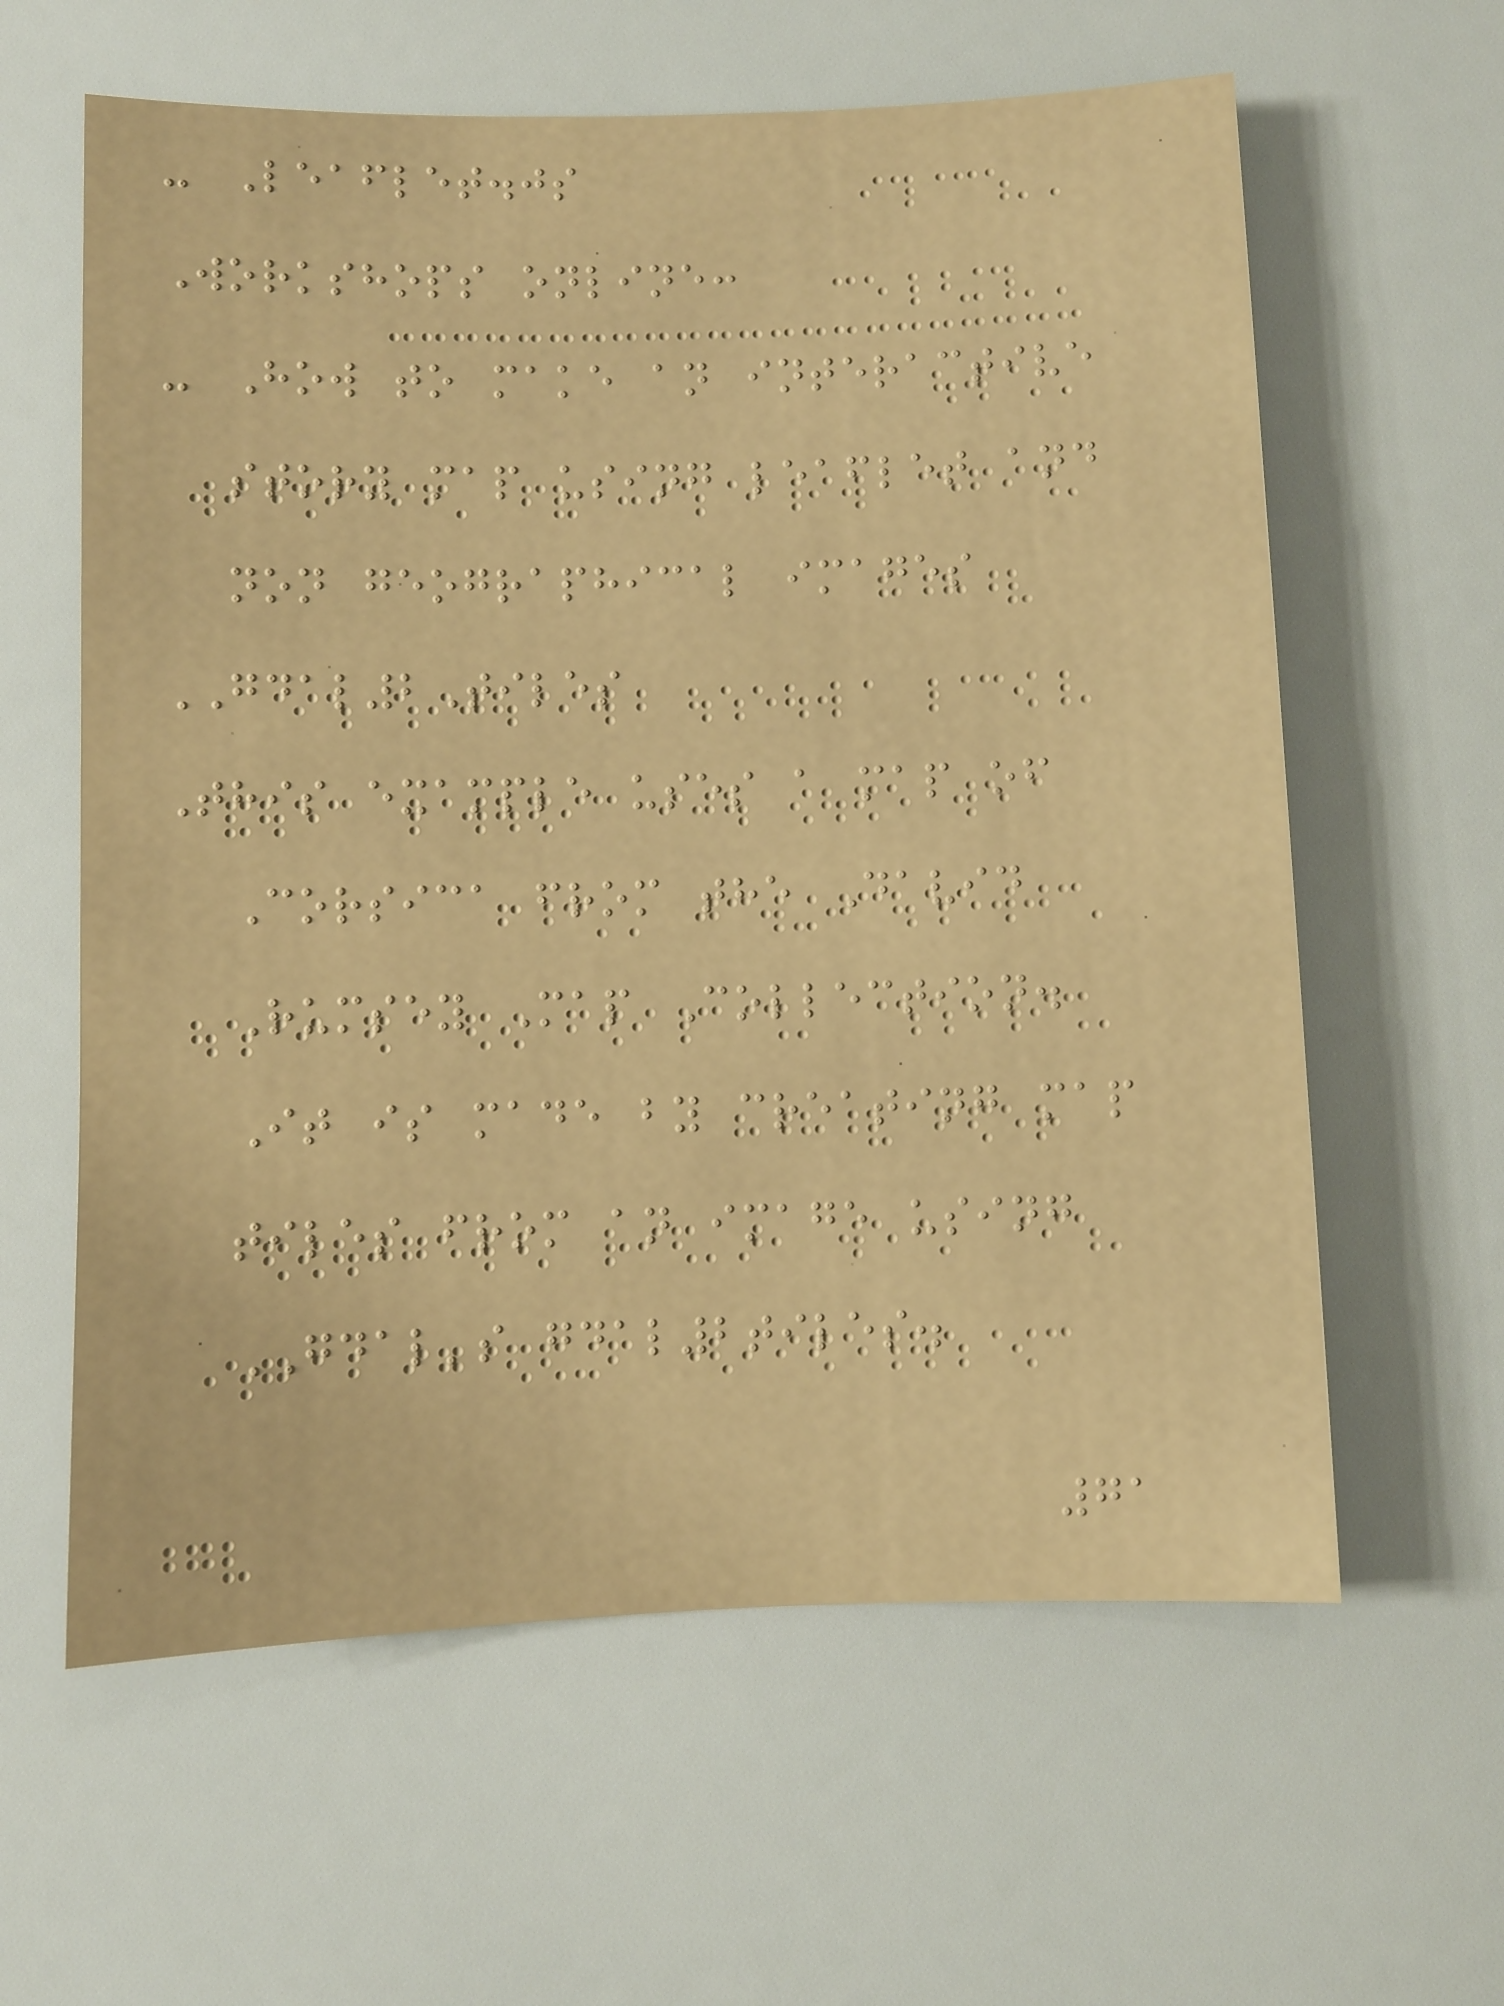- Leaflet.js
Workshops online:
- How to make an interactive
story map using leaflet and
non geographical images
GDAL2Tiles
This example uses a map of
Corsica from the David
Rumsey Map Collection.
It is made by creating map
tiles from an image using
GDAL's gdal2tiles.
71
